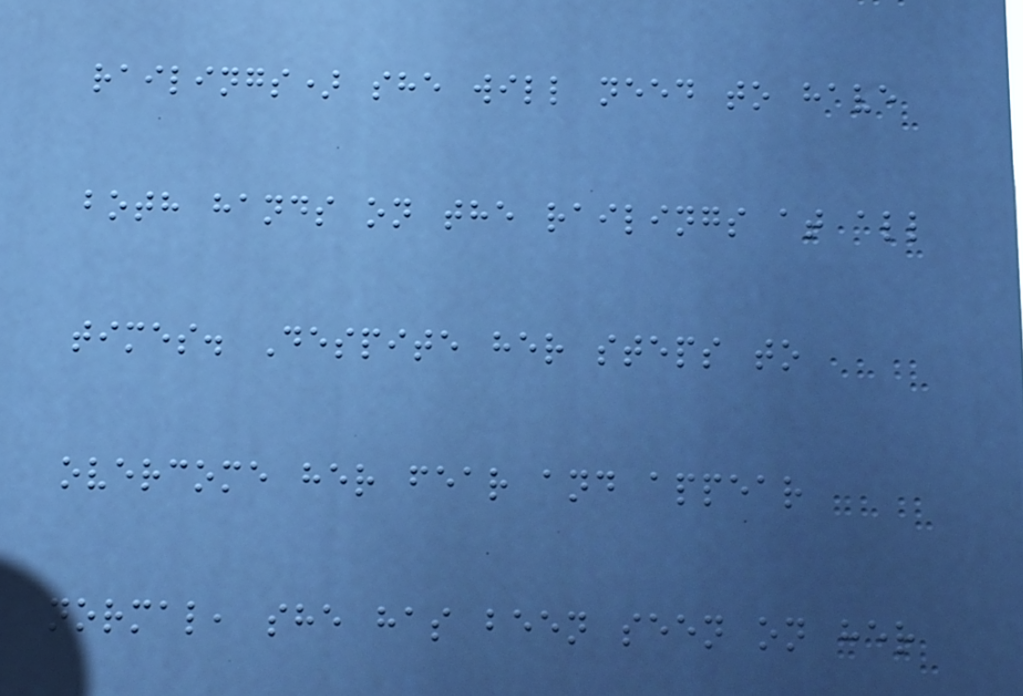railings) she will need to have
both hands on the railings at all
times. Despite her steps to
overcome her fear and appear
normal, she has been seen on her
